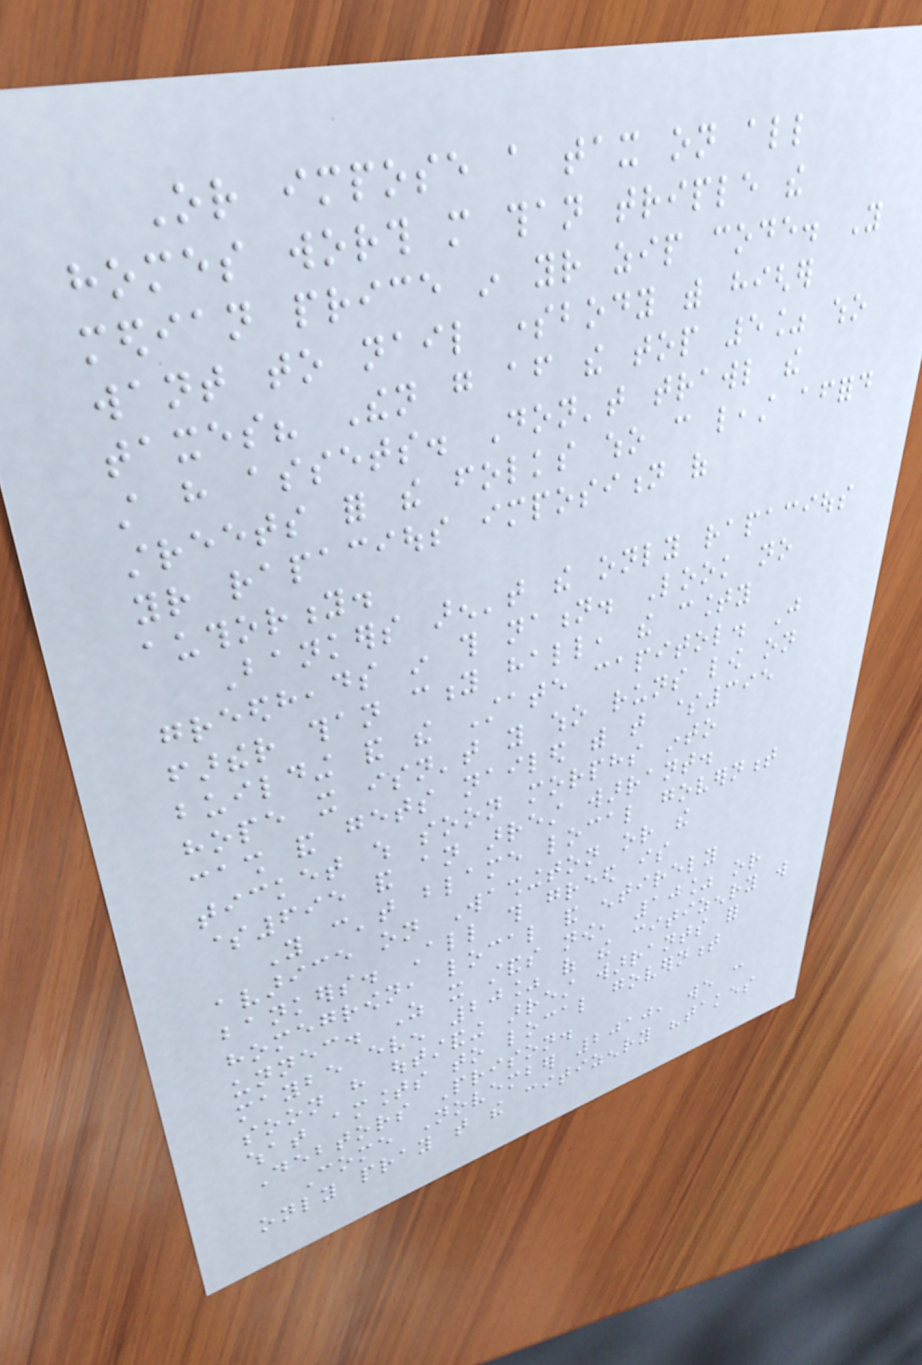Or impose a tax on all
homes worth more than triple the
median price in your zip code. You
want to nail somebody with higher
taxes? Then go after the top 5% who
still have assets. Don't trawl the
streets for the folks who can least afford
your rapacious imposition of
authority.
Bankers aren't the only rapacious
greedheads in this nation. Look no
farther than city hall, the county
building and the State capitol. Just
hope it isn't you who runs low on
cash and gets nailed with that $395
ticket which soon morphs into
$695 and an arrest warrant.
You can't blame local government
avarice on Washington or the
bankers. All this greed is
homegrown, local and entirely
unnecessary. As it stands now, 10% or
maybe even 20% of the citizenry will
soon have outstanding arrest warrants for
what amounts to local government
Debtors Prison.
Come November 2010, we can
only pray that the citizenry "takes
